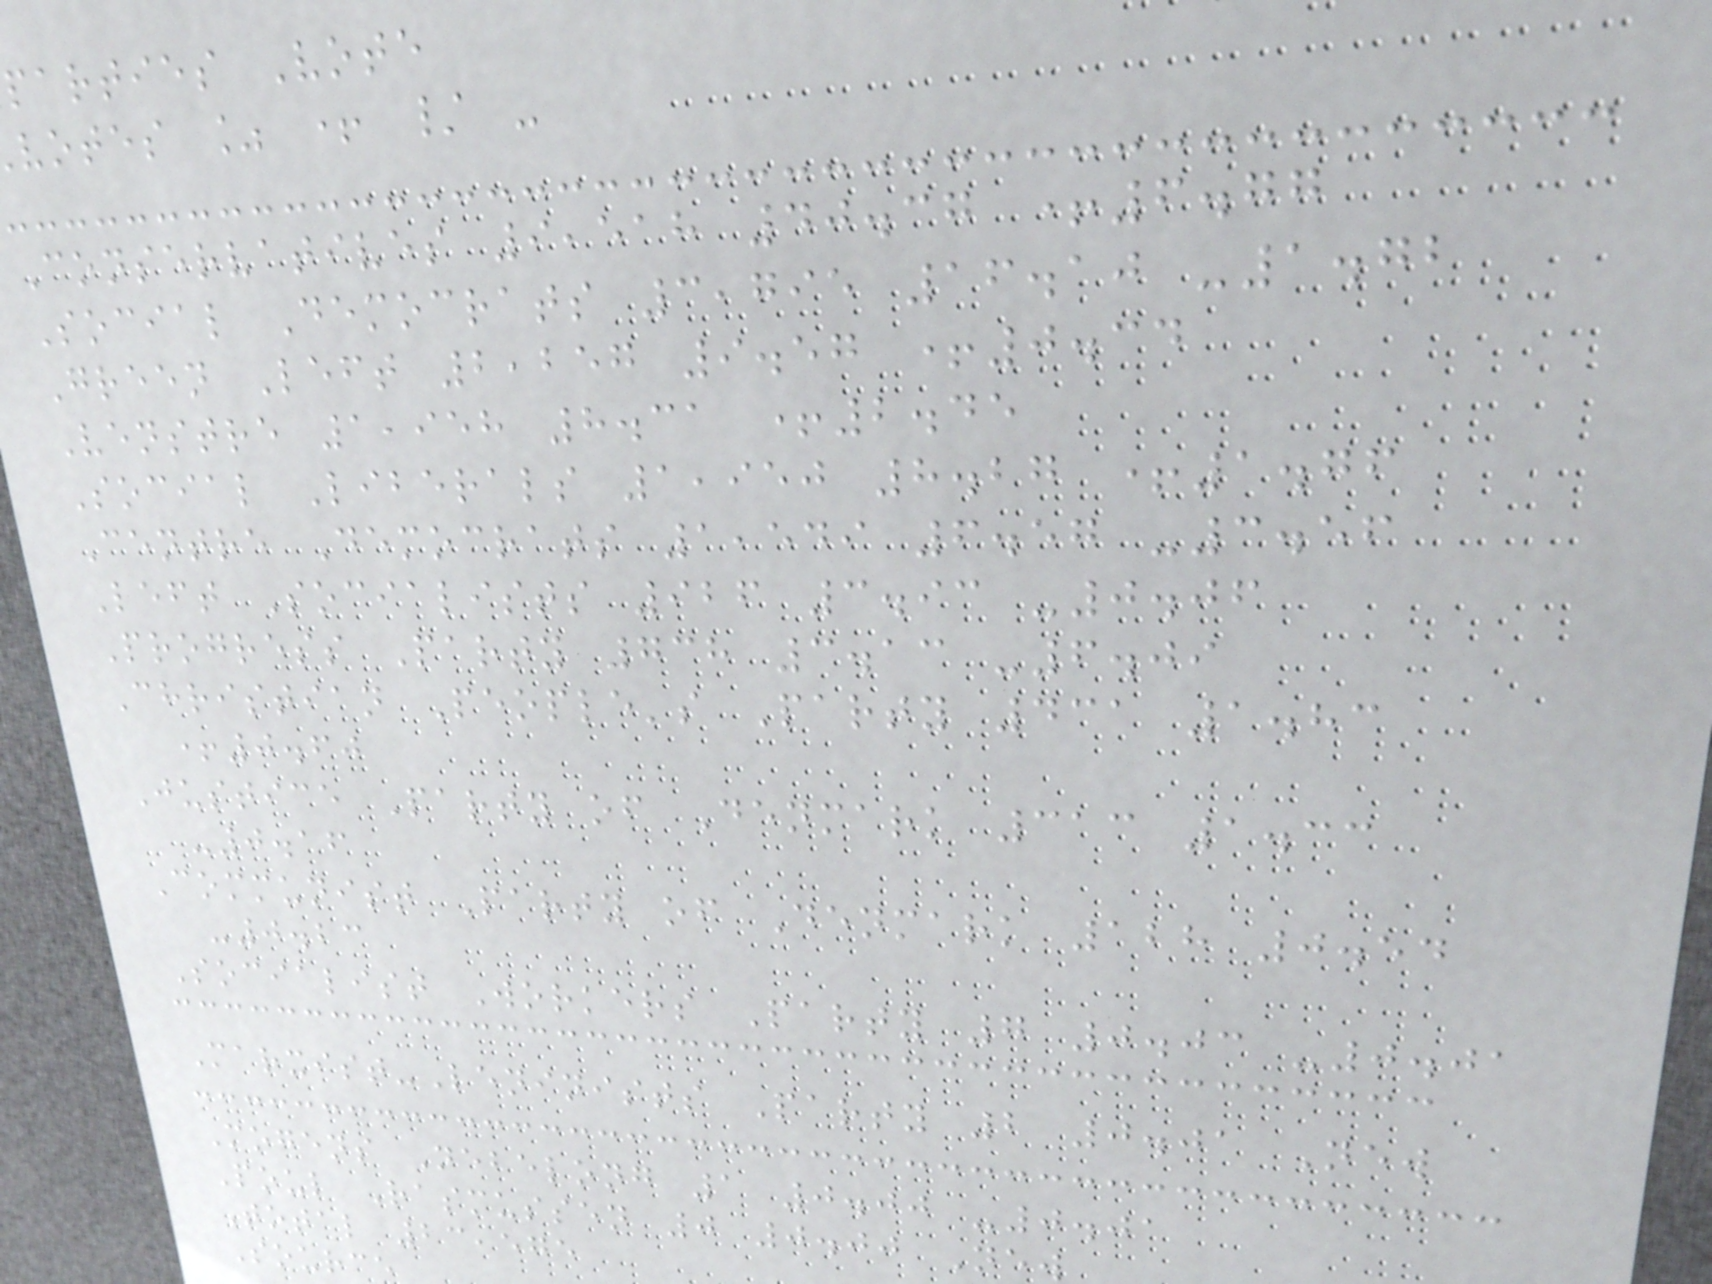parties Vote
votes % + / -
Conservatives 9,518 40.37 +6.77
Social Democrats 3,795 16.10 -1.72
Green Left 2,257 9.57 +0.34
Venstre 1,958 8.31 +2.45
Social Liberals 1,950 8.27 +1.76
Centre Democrats 1,549 6.57 -3.56
Left Socialists 926 3.93 -0.06
Progress Party 738 3.13 -6.09
Christian People's Party 431 1.83
+0.60
Justice Party of Denmark 313 1.33
-0.16
Communist Party of Denmark 128 0.54
-0.23
Socialist Workers Party 7 0.03 -0.01
Marxist-Leninists Party 2 0.01 New
Mogens Nebelong 1 0.00 -0.01
Poul Rasmussen 0 0.00 New
Total 23,575
Source
